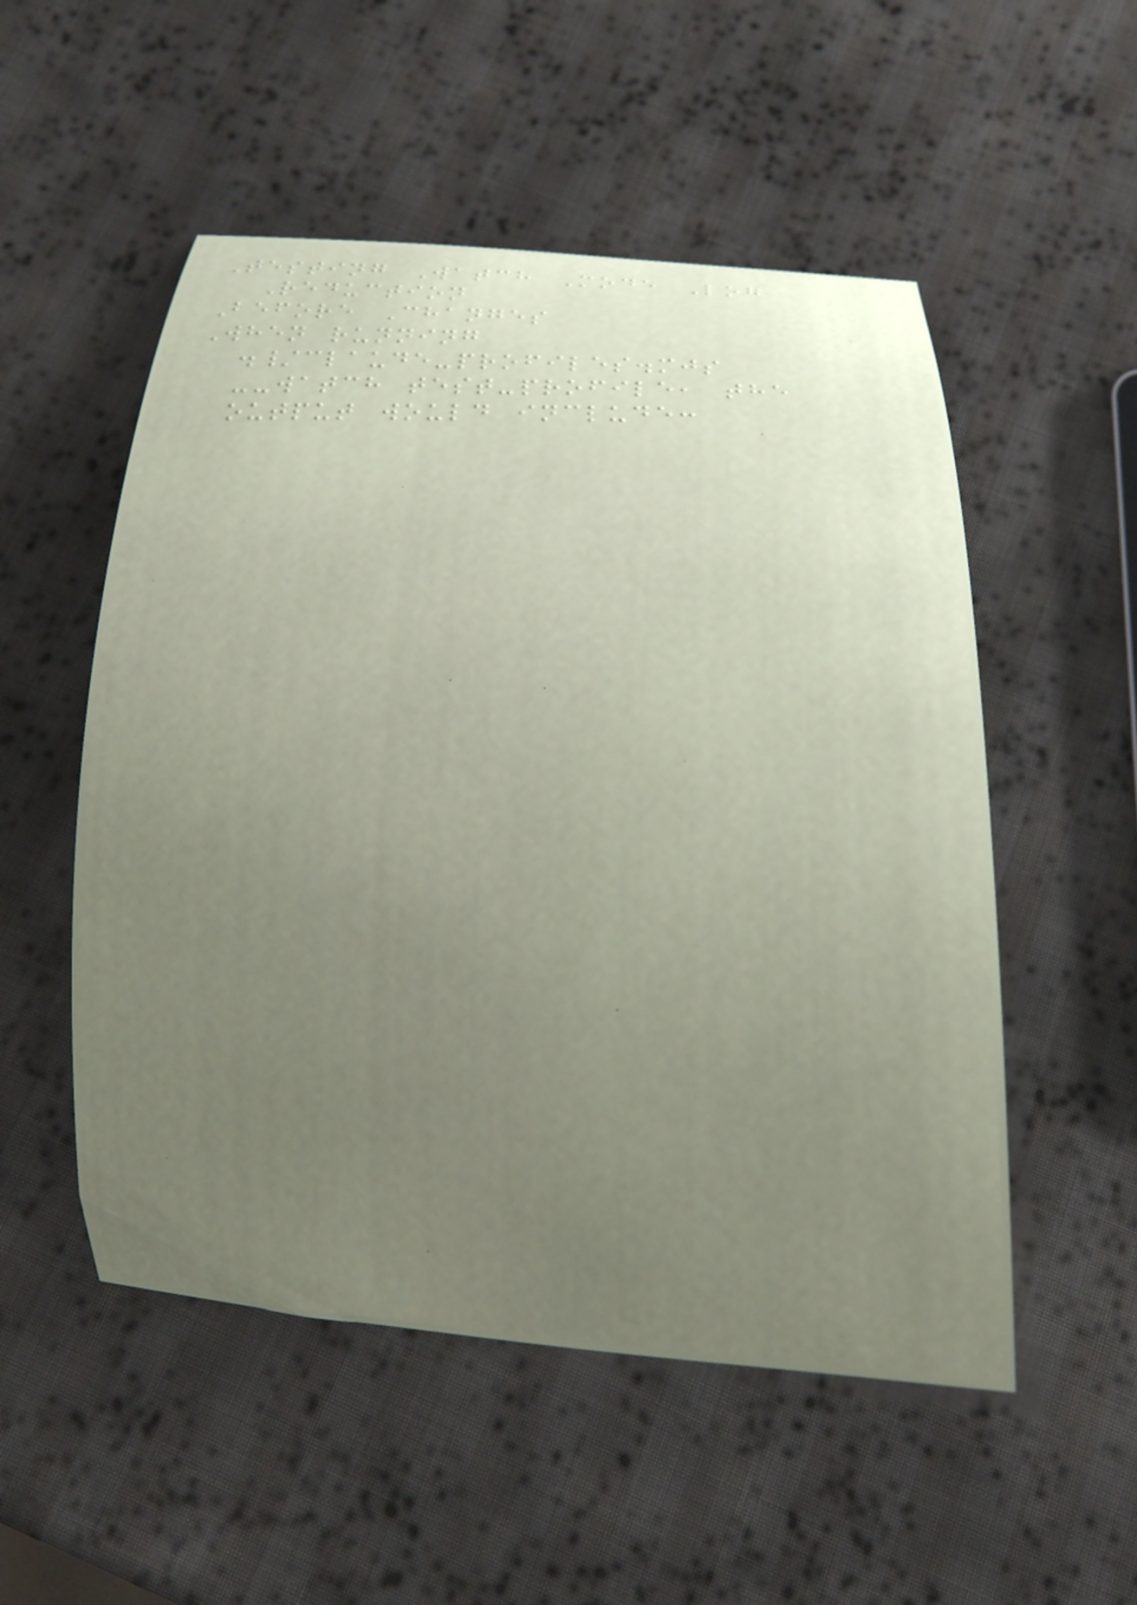Testing Watch Mode Log
Reduction
Before Changes
When running
./claude-profiles.mjs
--watch test-profile, the
output would include:
